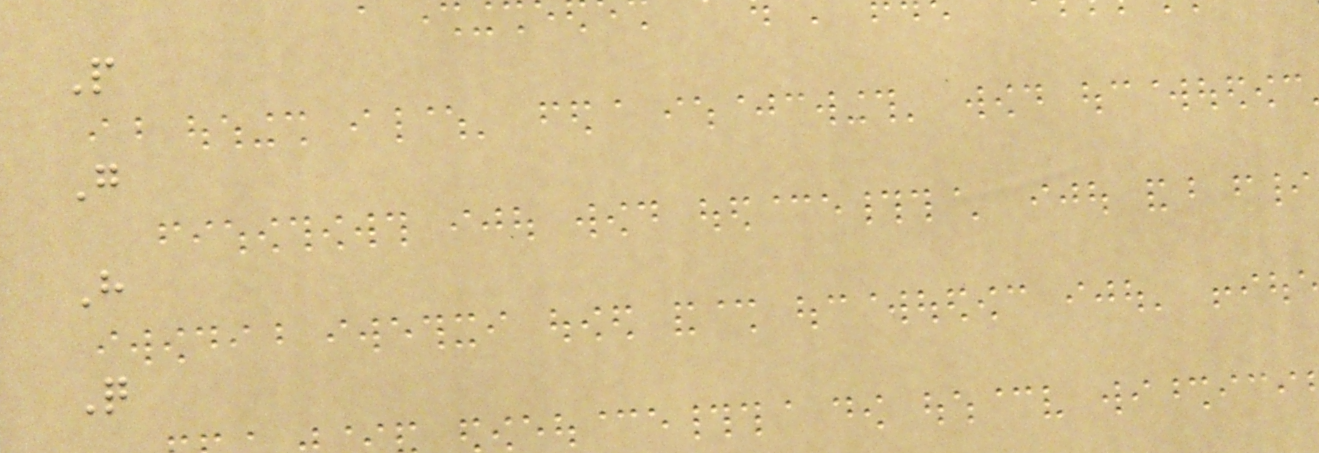P
G
H
Q
